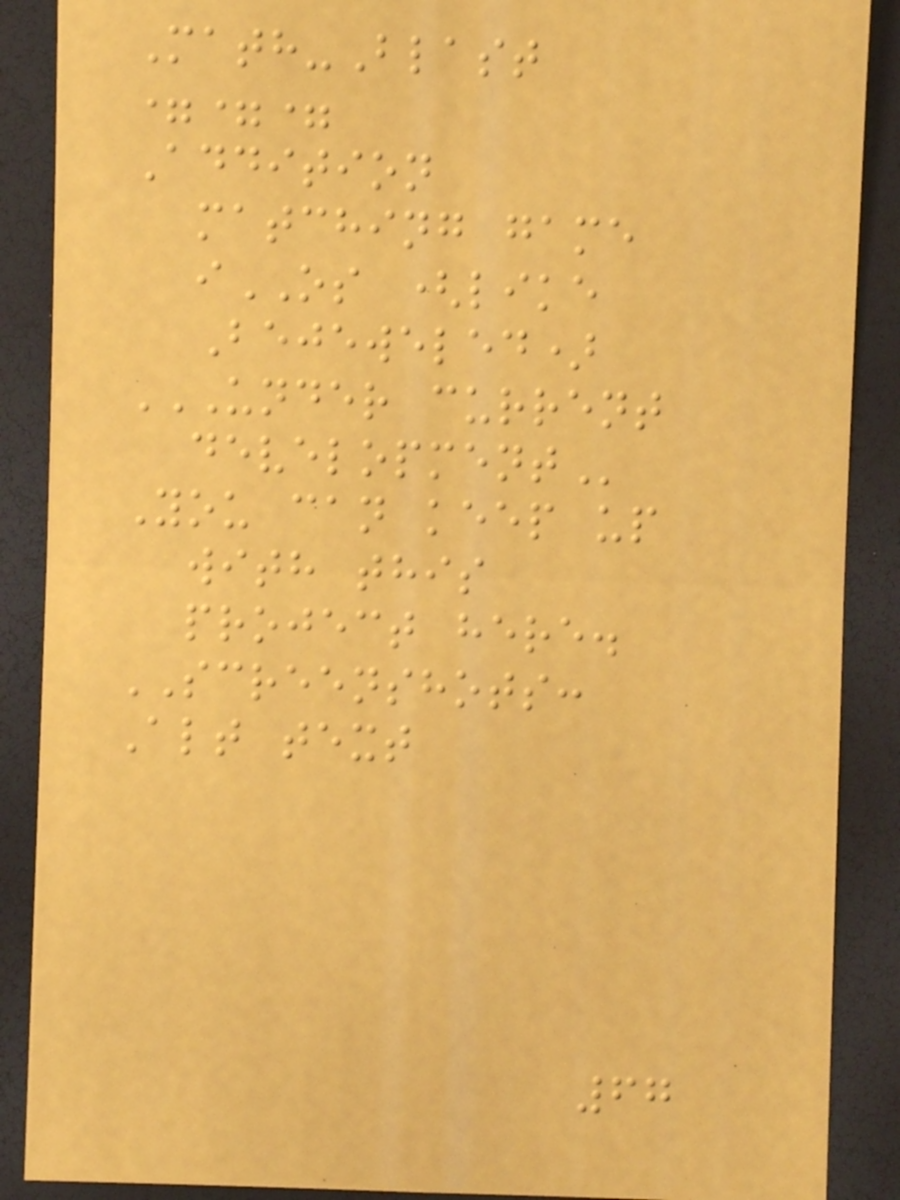Math-Blast
===
Addition
matching game
iOS (like
Bejeweled)
UNDER CURRENT
DEVELOPMENT
You can keep up
with this
project here.
SCREENSHOTS:
Alt text
67
